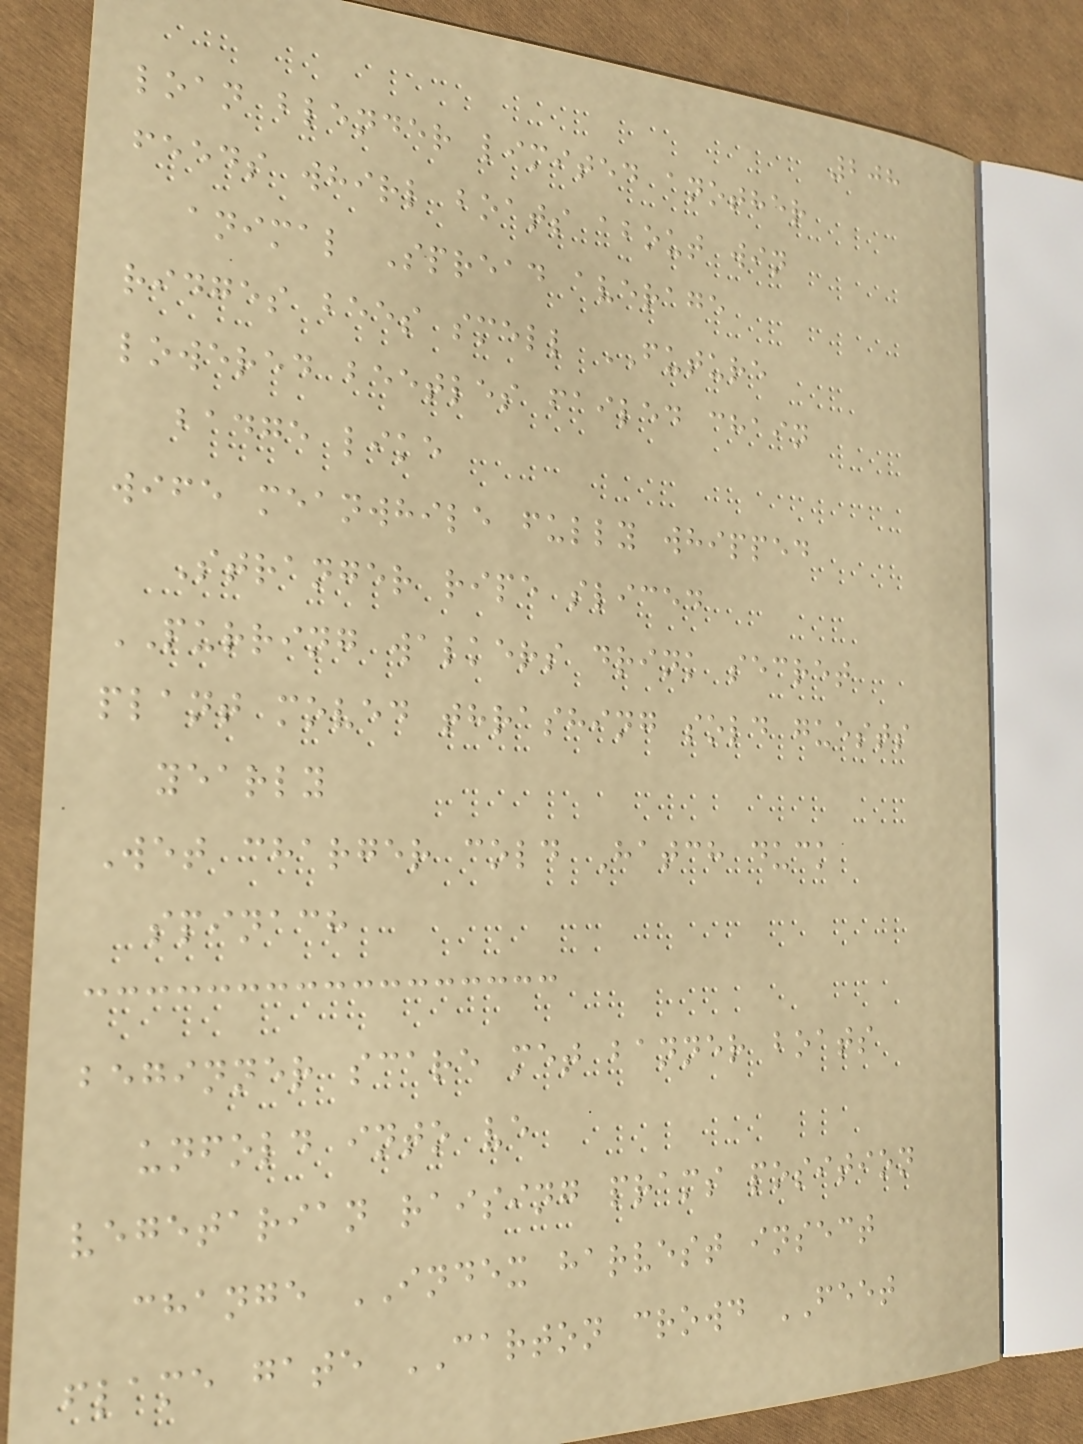208
loan blender limited another
feeds whirl boats about win
animal Spread average
ridges bees smell FUTURE
lowered beetles failed chain
badge like
wife meanwhile fully whipped
Stranger ripe sliced
PURRING walkers drink secret
plant moved thrashing sold guests
yearly
Wet charger cold Hatch duck
spinach
beginner scare met banner boats
unfold into ve
vegetarian raising prams position
change INDEX harvest insect
flame gate CARTON crowd FEET
